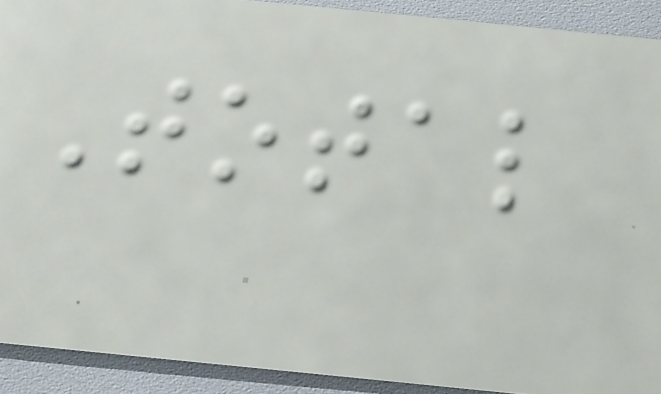Total
